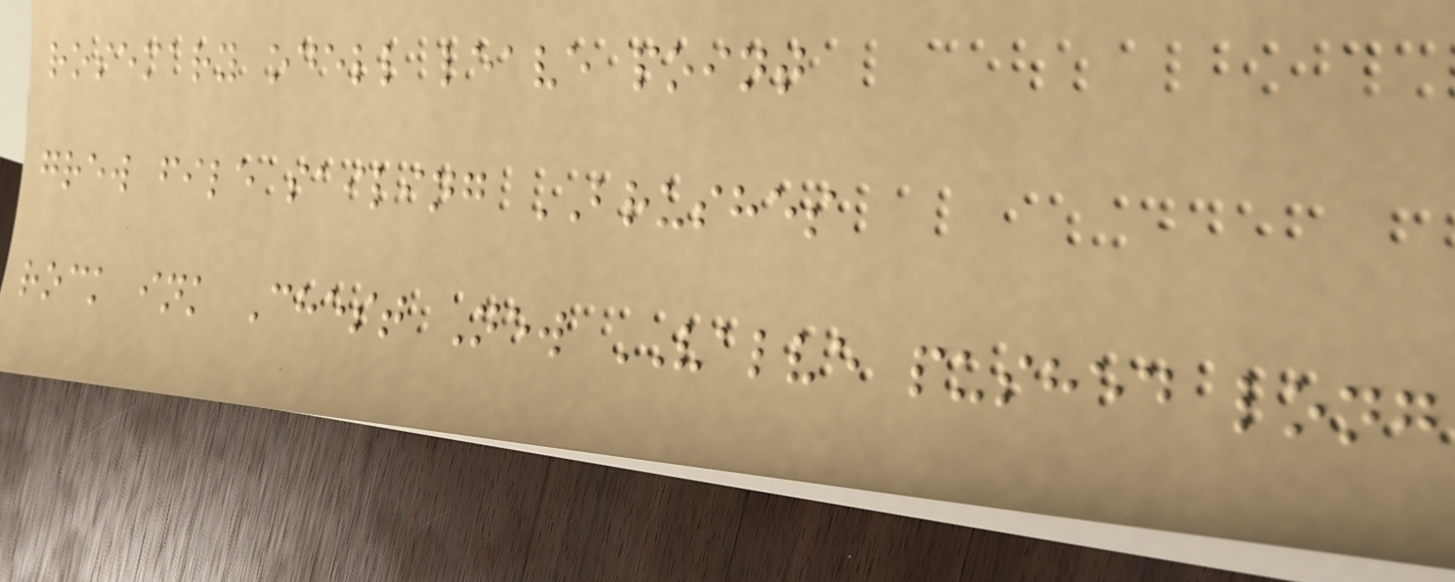rosemary odell leave point
grew file sailing BRUSHES
rock ink Chest New VALVE pushed long
